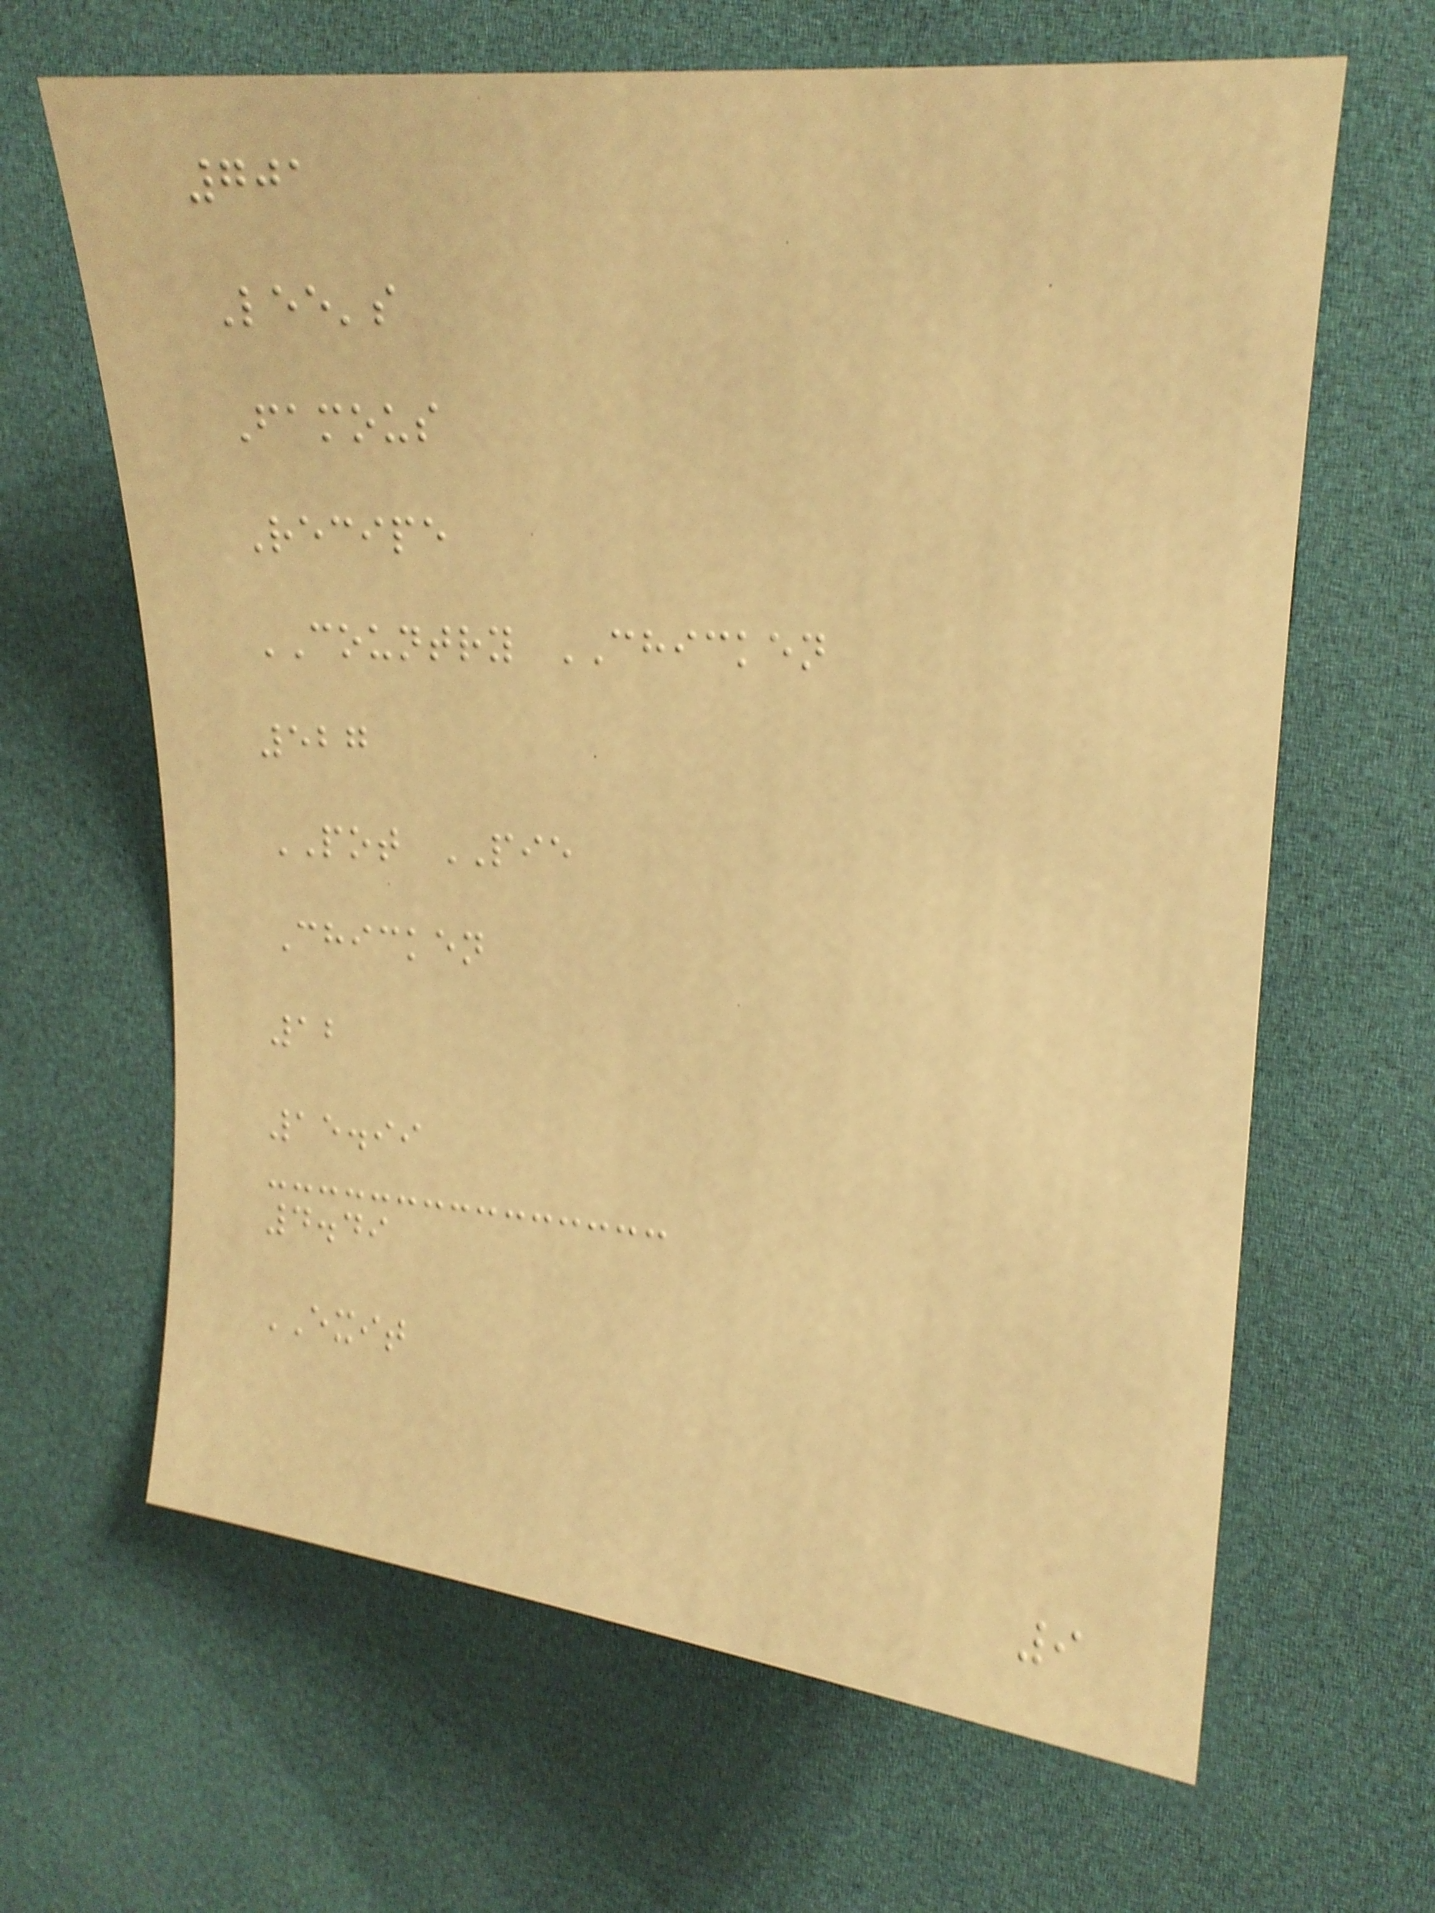701
Lee's
Famous
Recipe
COUNTRY CHICKEN
527
POT PIE
Chicken
12
15.99
4.49
EXIT
9
